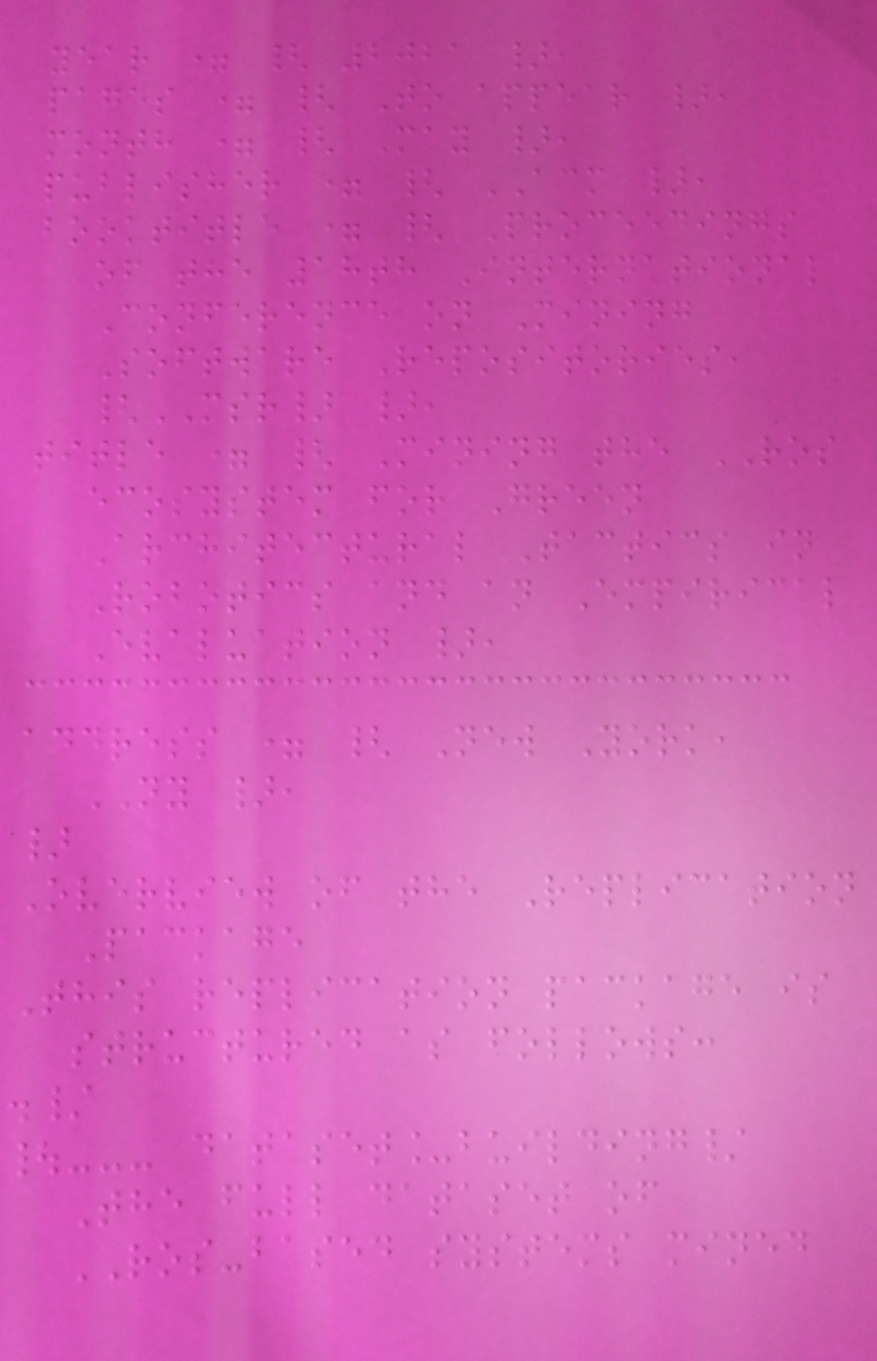year = { 2021 },
pages = { To appear },
month = { May },
publisher = { ACM },
booktitle = { Proceedings
of the 18th International
Conference on Mining
Software Repositories,
{MSR} },
title = { Mining the ROS
ecosystem for Green
Architectural Tactics in
Robotics and an Empirical
Evaluation },
address = { New York,
NY },
}
Overview of the Replication
Package
This replication package is
structured as follows:
./
|--- dataset_building/
The full dataset of
ROS-based systems mined
